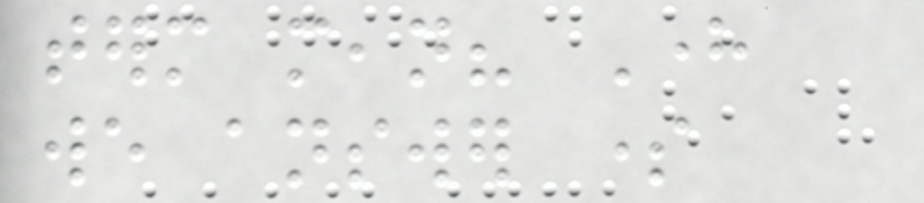term mean? Here
we answer some
